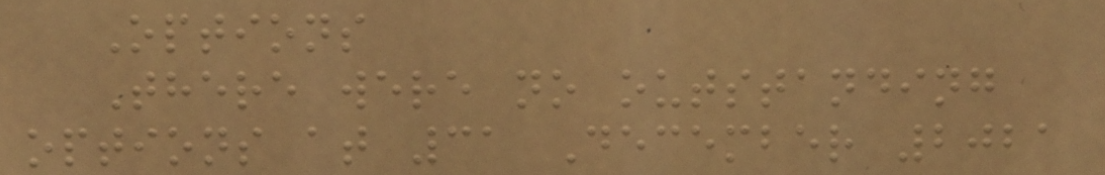Options
There were no outstanding
options at 31 December 2021
